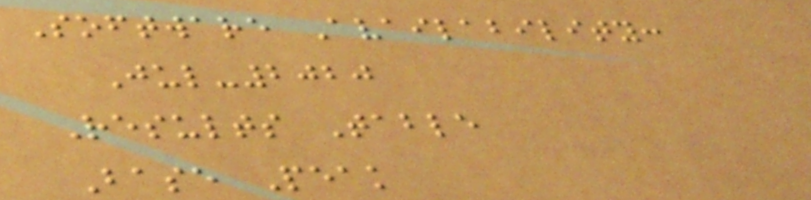Software Availability:
Jul-2020
Results Table
Base Peak
